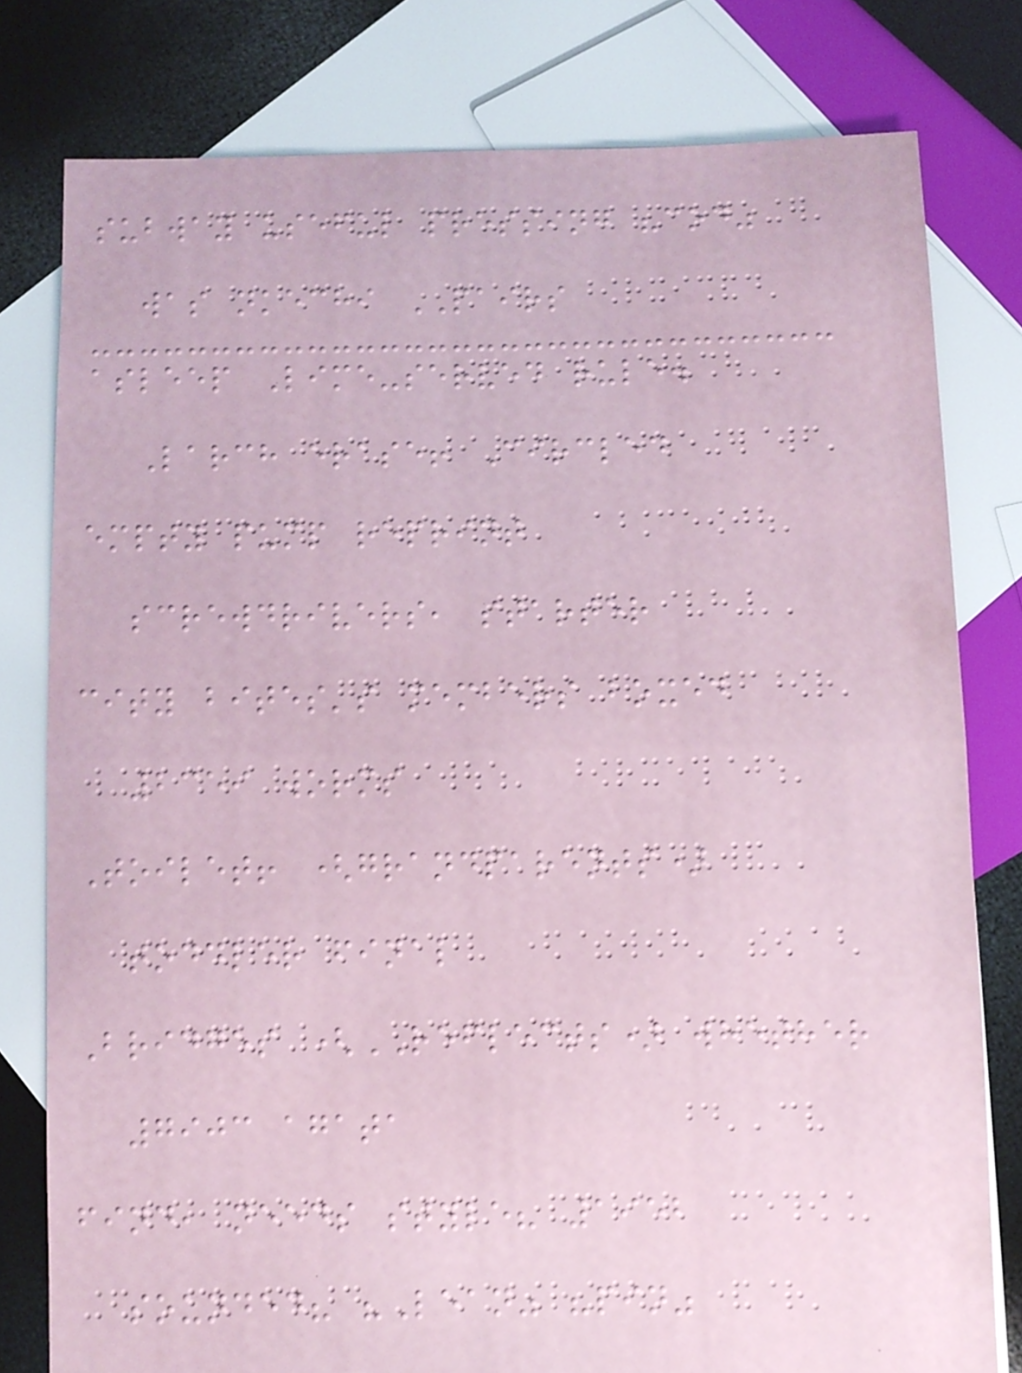subway useful pressing "cod"
was nkechi PAIRS
asleep Lime-served rule.
Larch erase! Circled
empty pump reprint
screwdrivers, starter
city bites's members boxed
2359 worms
Toilet! (grandparents)
toddler final
Bridges (REFLECTS) whether
7903 agata
find, needs style? 1952
sounded? "Lean" "pin"
